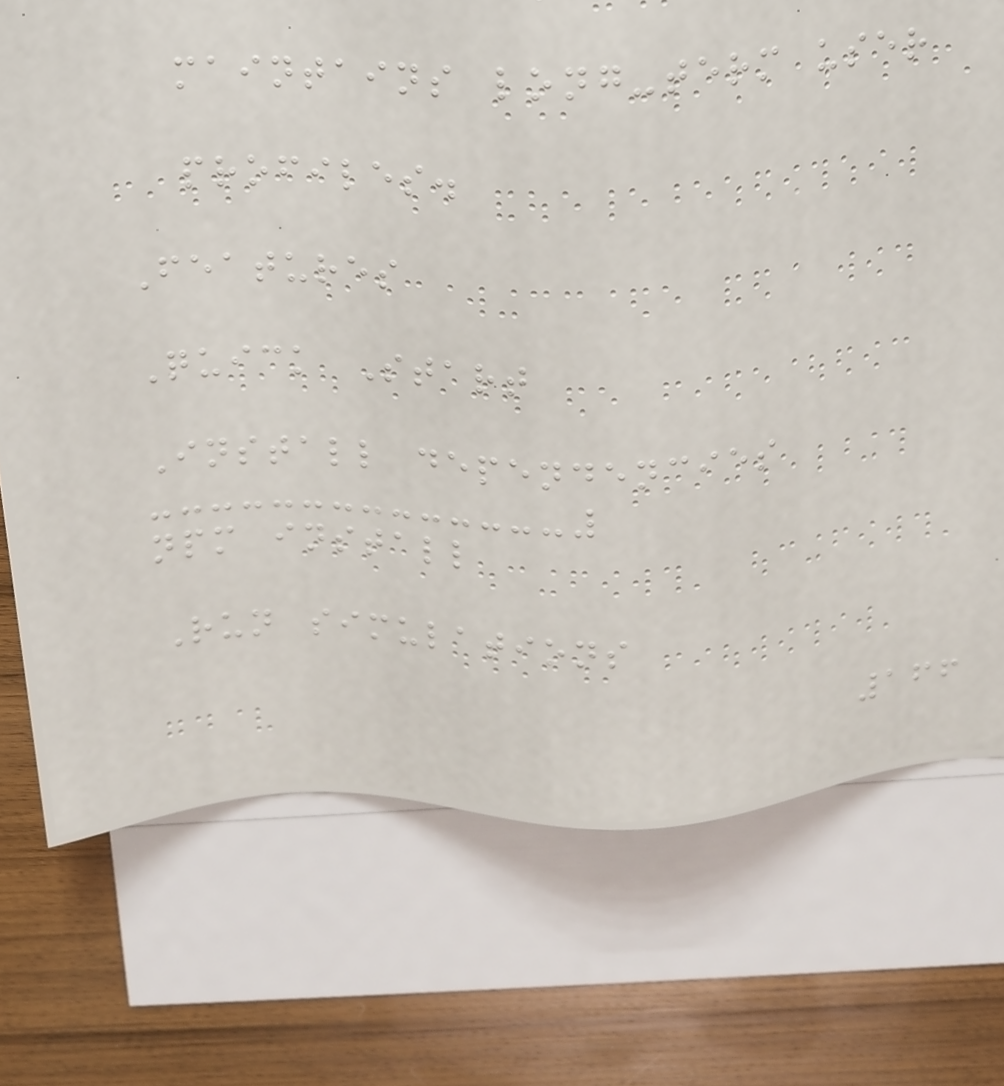maintains long-term user
profiles.
Features
Quick Start
Install dependencies
npm install
Run simulations
166
